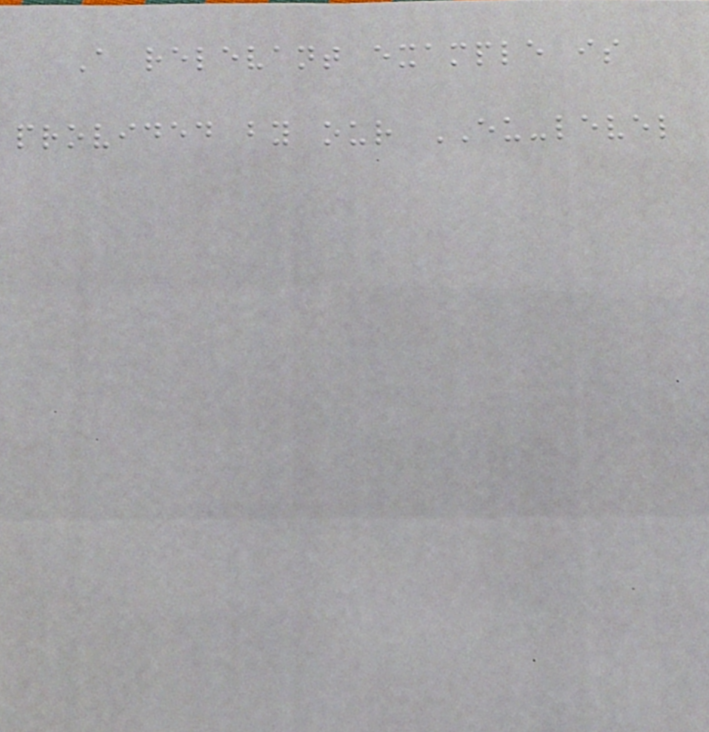A relevant example is
provided by our EU-level
